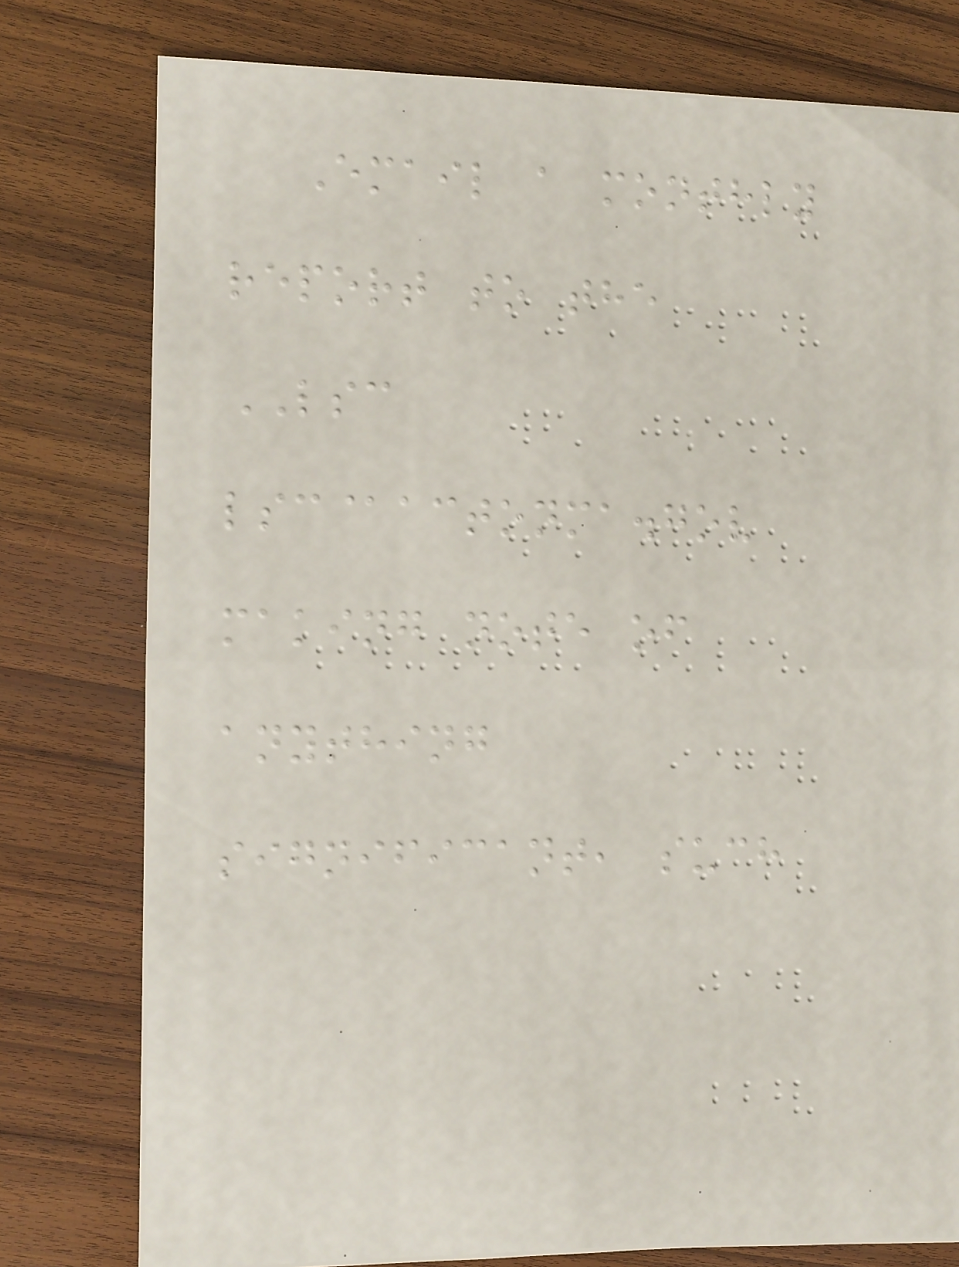Email a monthly
report to the
LSC
lsc@actonma.gov
making note of
anything
significant, such
